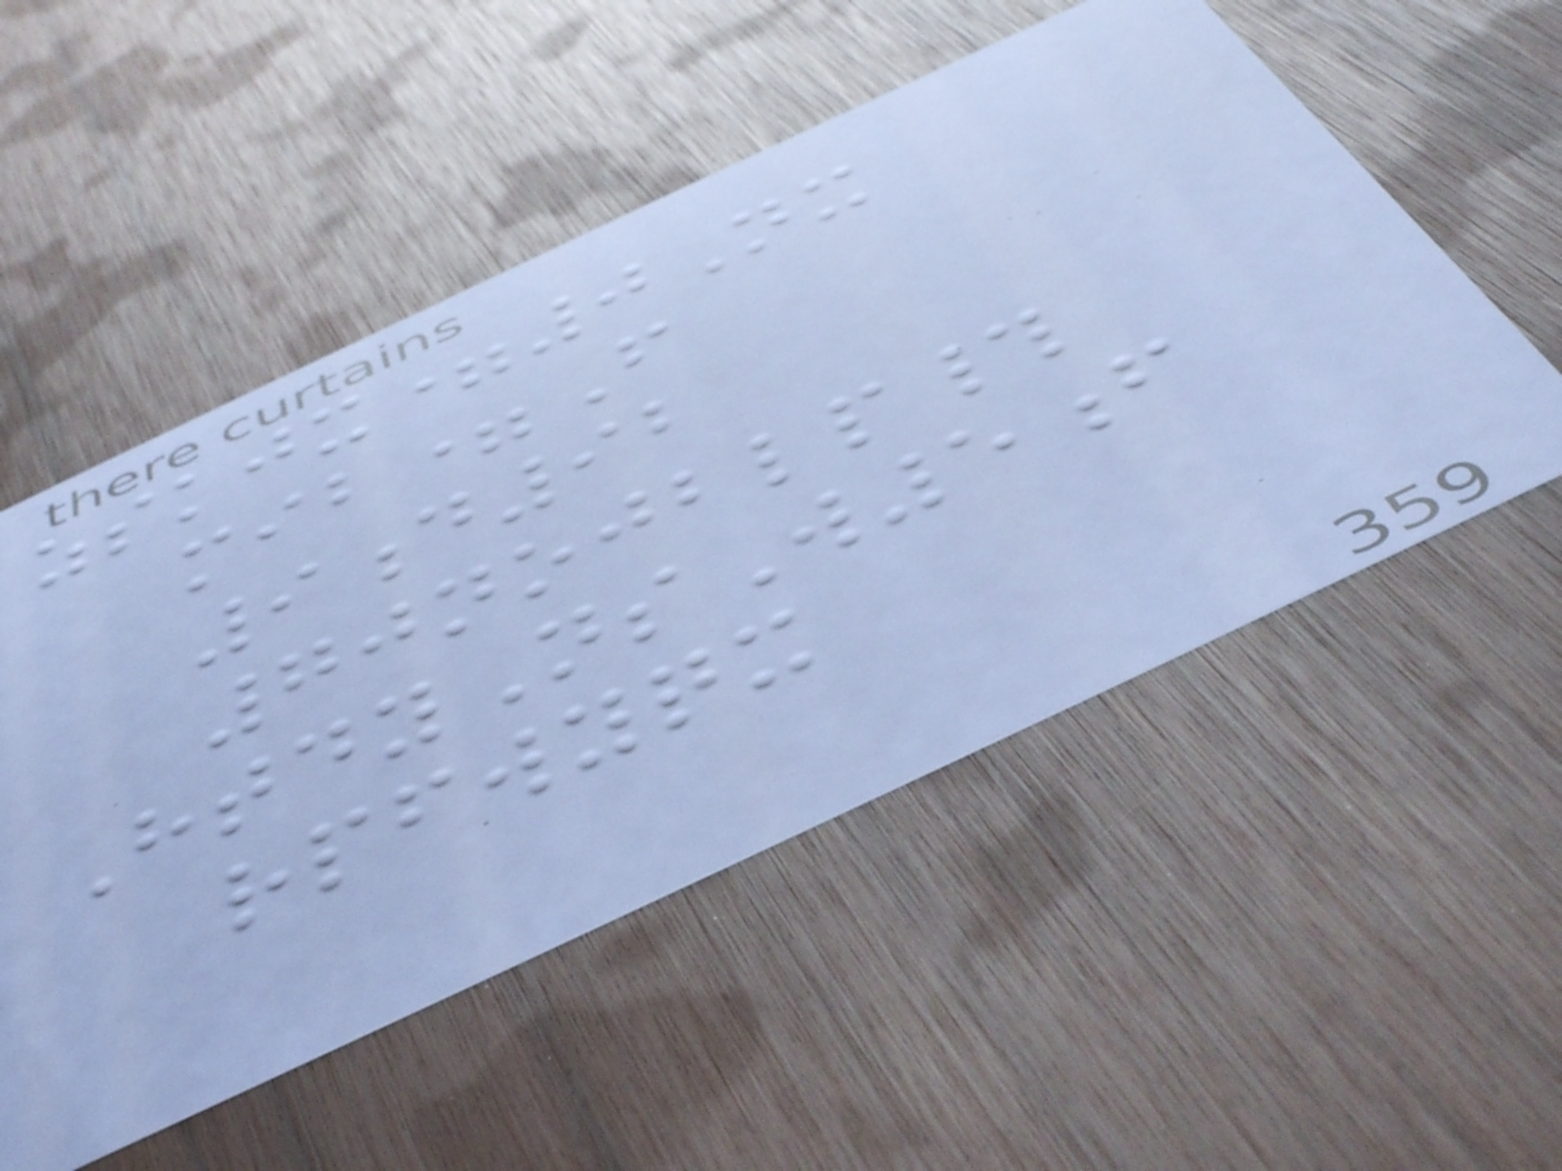zskjx=0Nx
mib=F
9d92
70nojblp#
HtdyNsW5f
rpfwyqx
